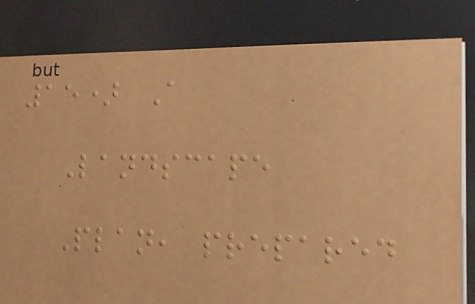15) A
Landscape
Plan, prepared
